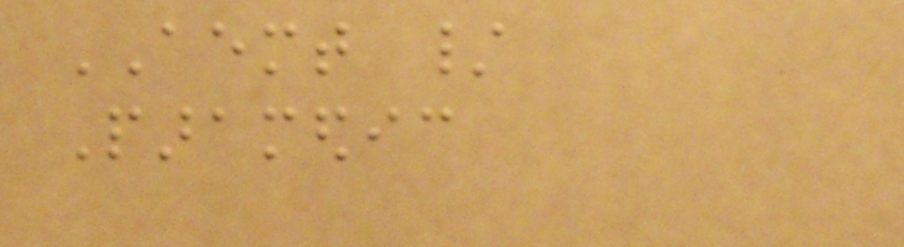AEMT /
Paramedic
